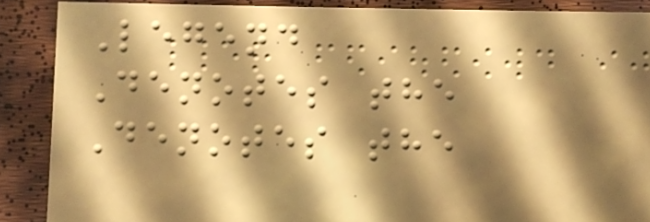Legend
Denotes the
Denotes the
